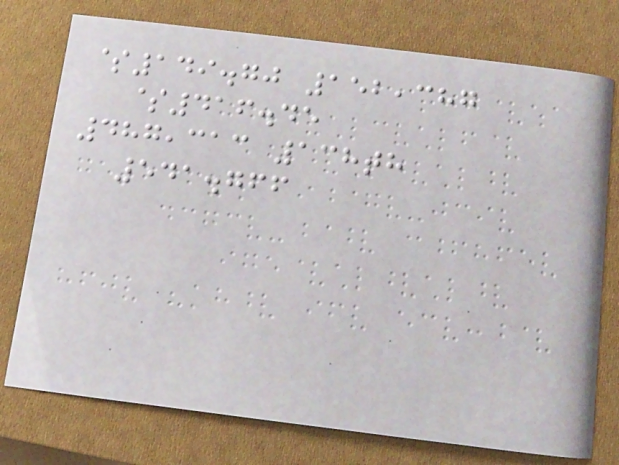$149.70 152,387
$416.45
487,313 138th
541.766
